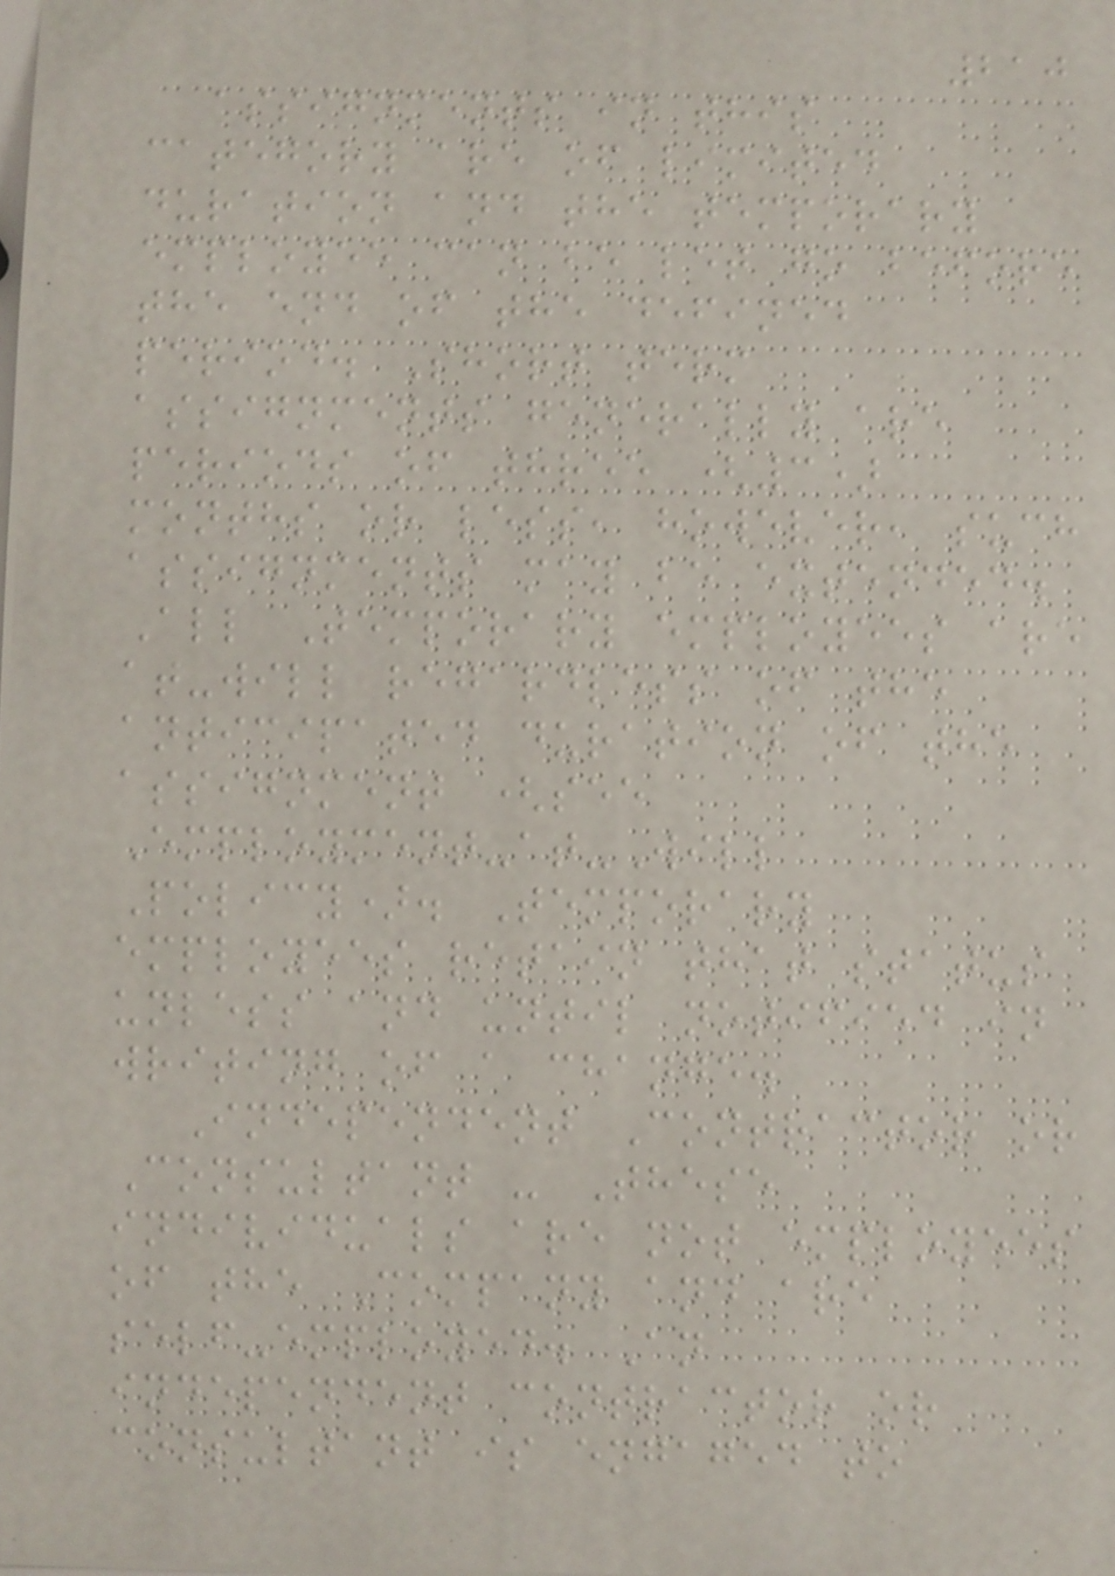210
assignments in this
category are of limited
duration and the temporary
employee can be let go before
the end of the defined
period. Short term
assignments generally are
periods of three (3)
months or less, however, such
assignments may be extended.
All Temporary employees are
at-will regardless of the
anticipated duration of the
assignment (see
Employment-at-Will
Policy). Temporary
employees retain that status
unless and until notified in
writing of a change.
Independent Contractor or
Consultant - These
individuals are not employees
of the Company and are
self-employed. An
independent contractor or
consultant is engaged to
